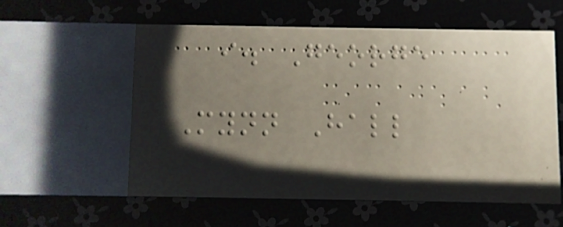i. George
Mynn Hall
